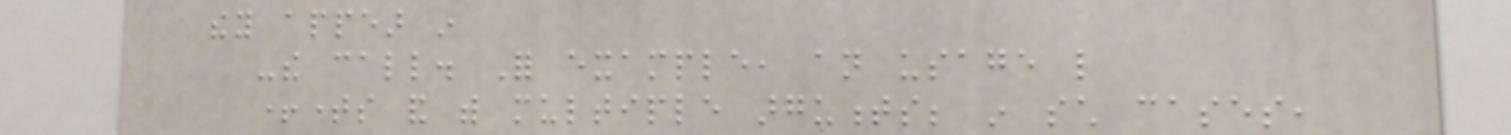they appear in
-the call. For example, an usage like
+times and with multiple arguments; in such cases,
